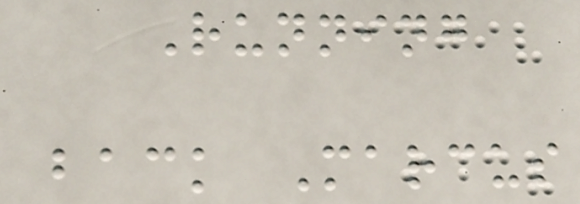Running
back Marcus
